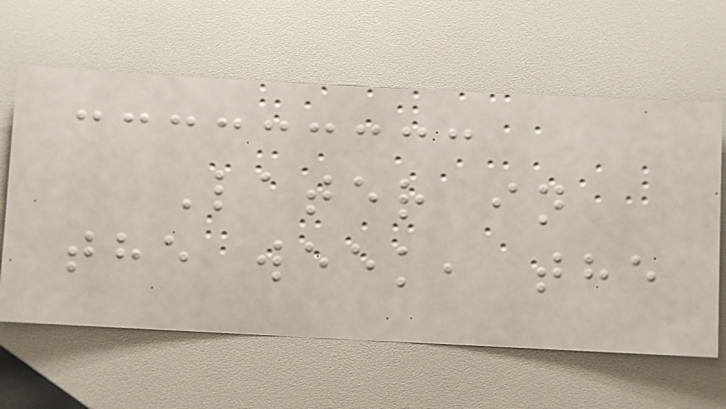Later in
the week, the
